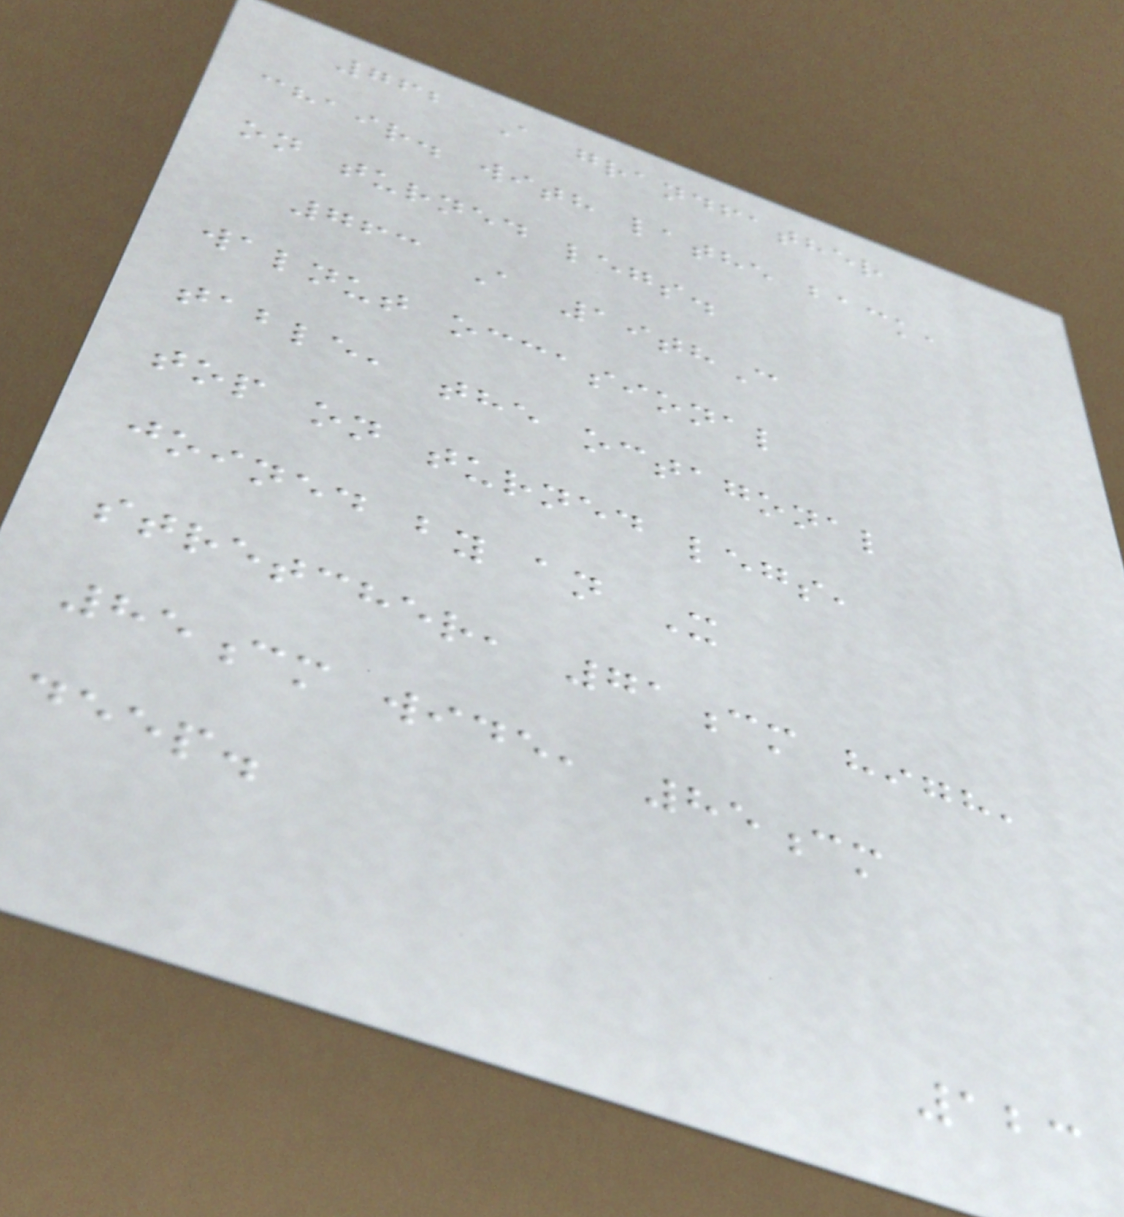762 A grandfather
chair. with lathe back,
on turned legs.
763 A 19thC
walnut occasional
table, the octagonal
top on turned legs,
joined by an X
stretcher, 71cm high,
85cm wide, 85cm
deep.
123
